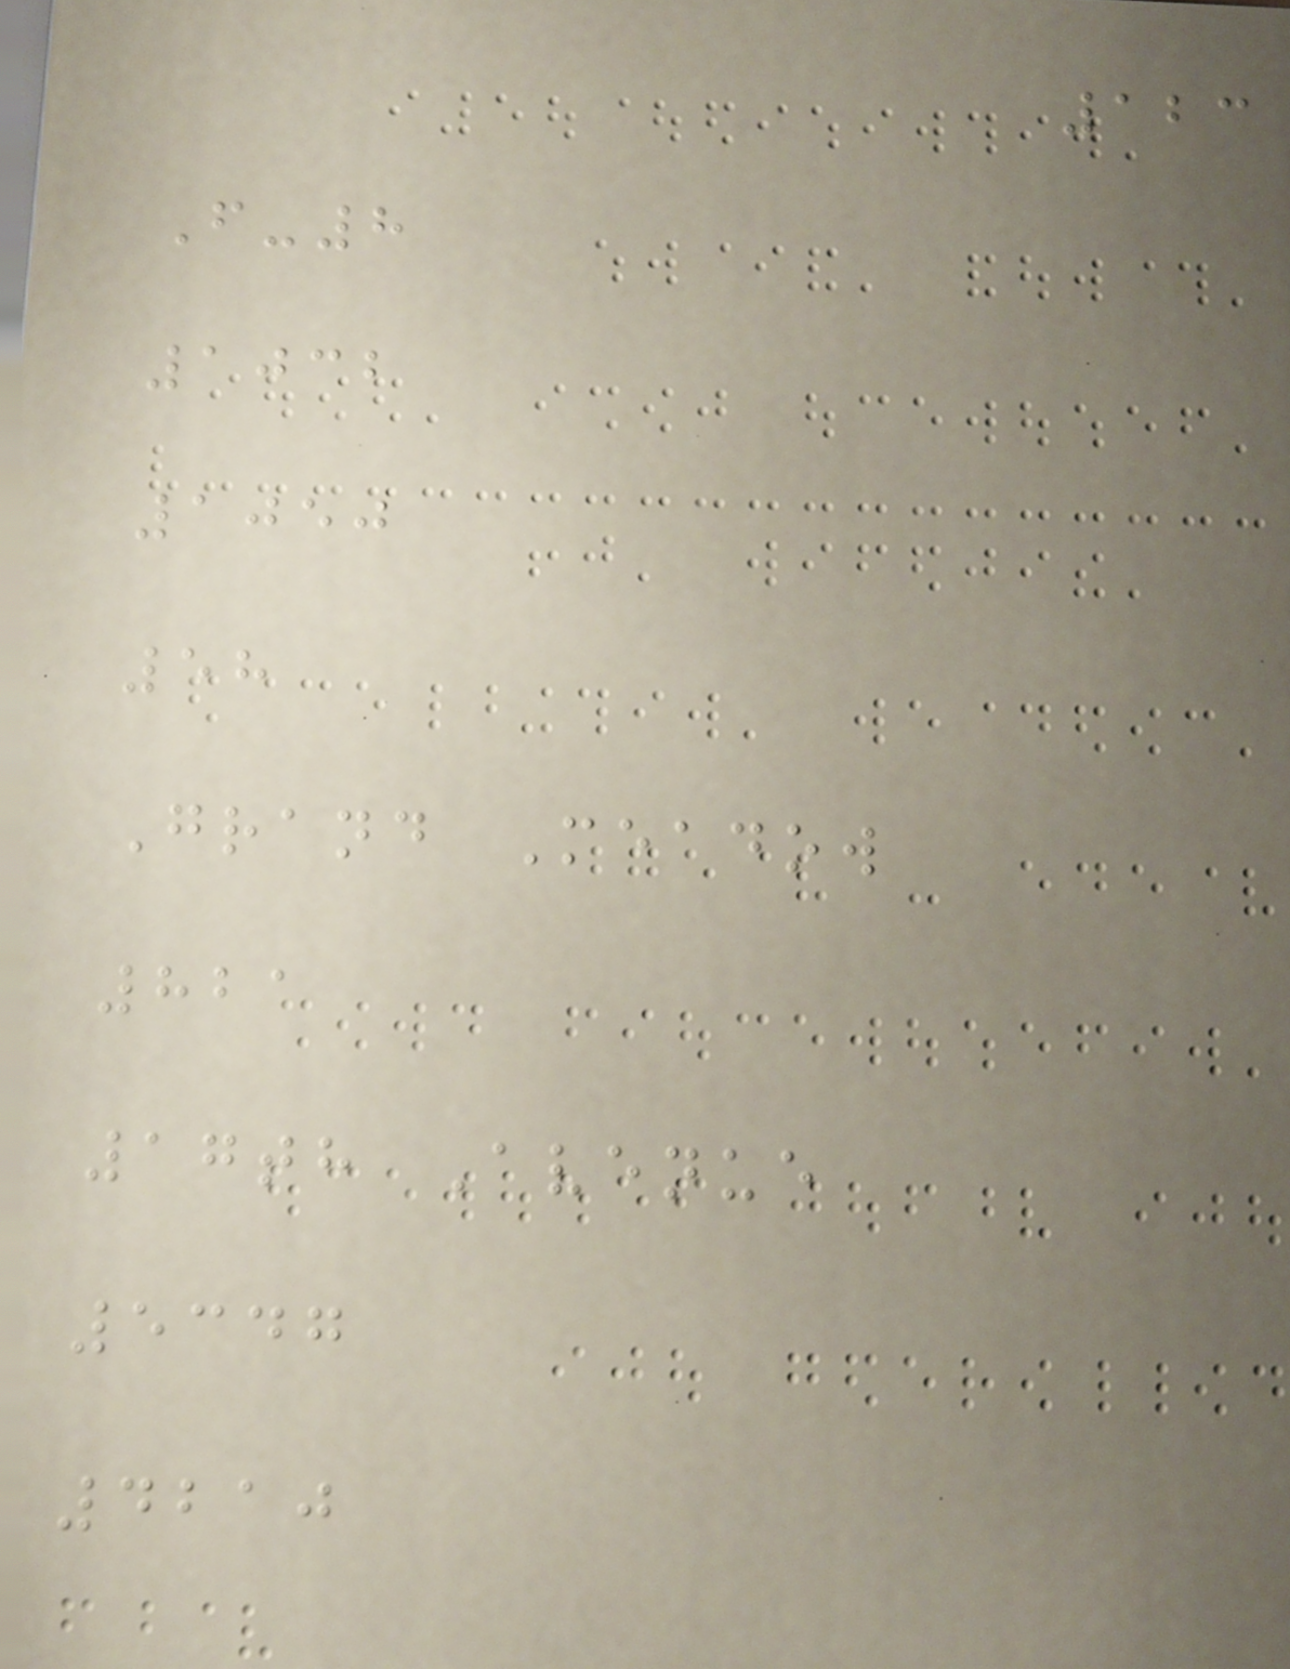123
F-8
1032
1050
58
Grand Meadow
821
17th Avenue
5347
4210
